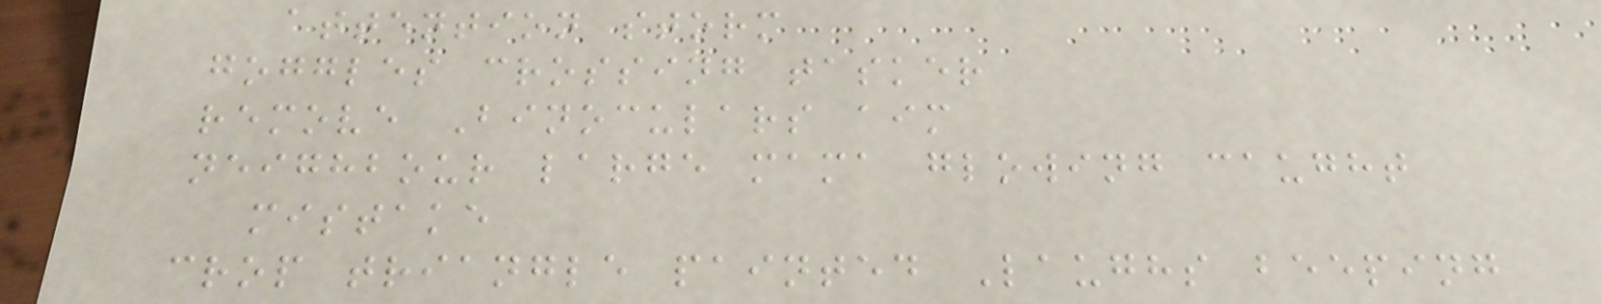attention storm
goggles crossing tasker
remove Binoculars aim
neighbour large mama glowing caught
mistake
crop triangle painted Laughs beeping
